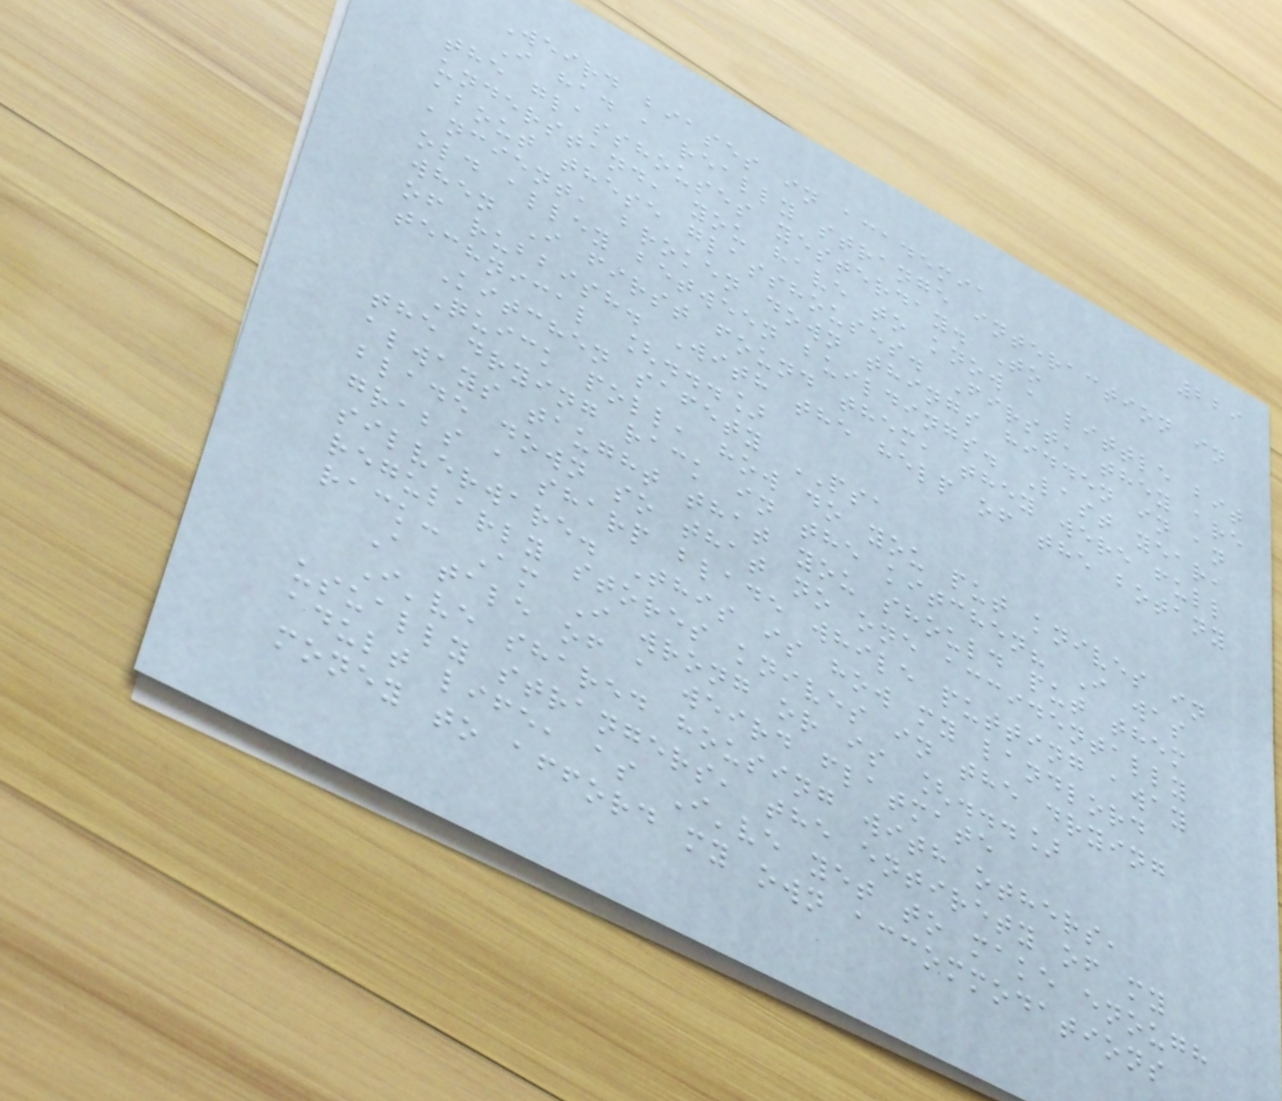229
Weird biases in academia
I had a really strange interaction in
the glasshouses yesterday. To
understand, you have to know a little bit
about these glasshouses. First, they are
ancient, broken down things hidden in an
old alley between buildings. Last year,
when I first found them, they were full
of rubbish. With the help of the botany
technical [...]
Kitchen safety PSA
Quick poll, how do you put knives in
the drying rack in the kitchen? I was
always taught that you should put them
blade down so that no one accidentally
grabs a sharp blade while putting away
silverware. This is how my landlord
regularly stores knives in the drying
rack: Am I wrong or is [...]
A tale of a weird flatmate
I've shared housing with others,
usually strangers, the entirety of my
adult life, as I've yet to make enough
money to afford my own accommodations
